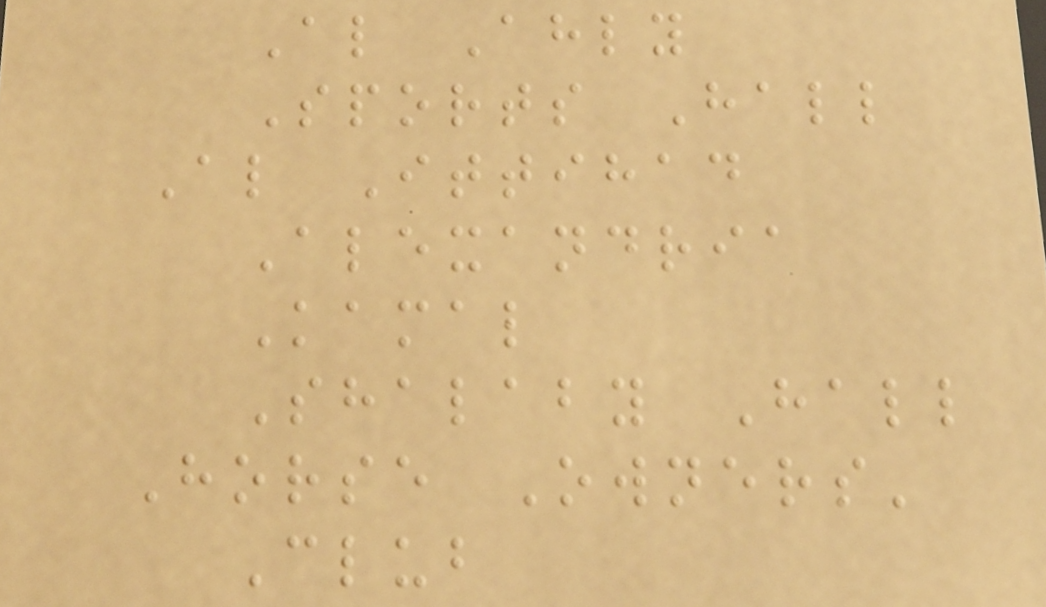Al Ahly
Sports Hall
Al Ittihad
Alexandria
Kamal
Shalaby Hall
Horse Owners'
Club
